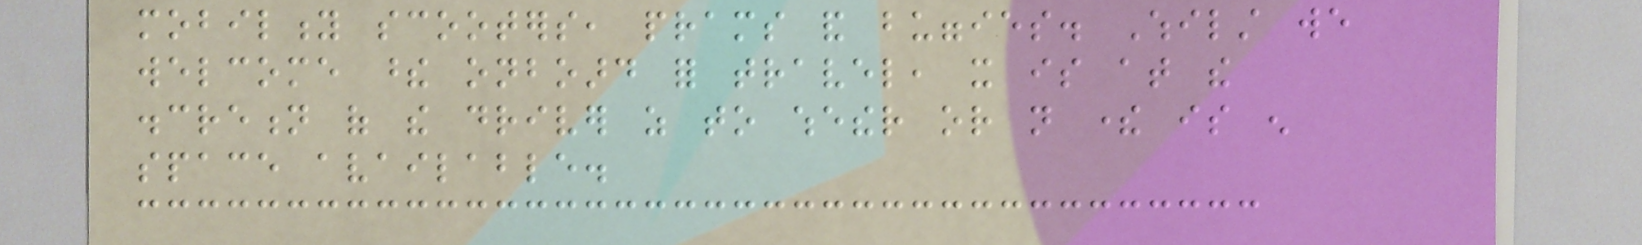mobility scooters, prams and buggies. Whilst we
welcome these onboard for travel, it is at the
discretion of the driver as to whether or not there is enough
space available.
